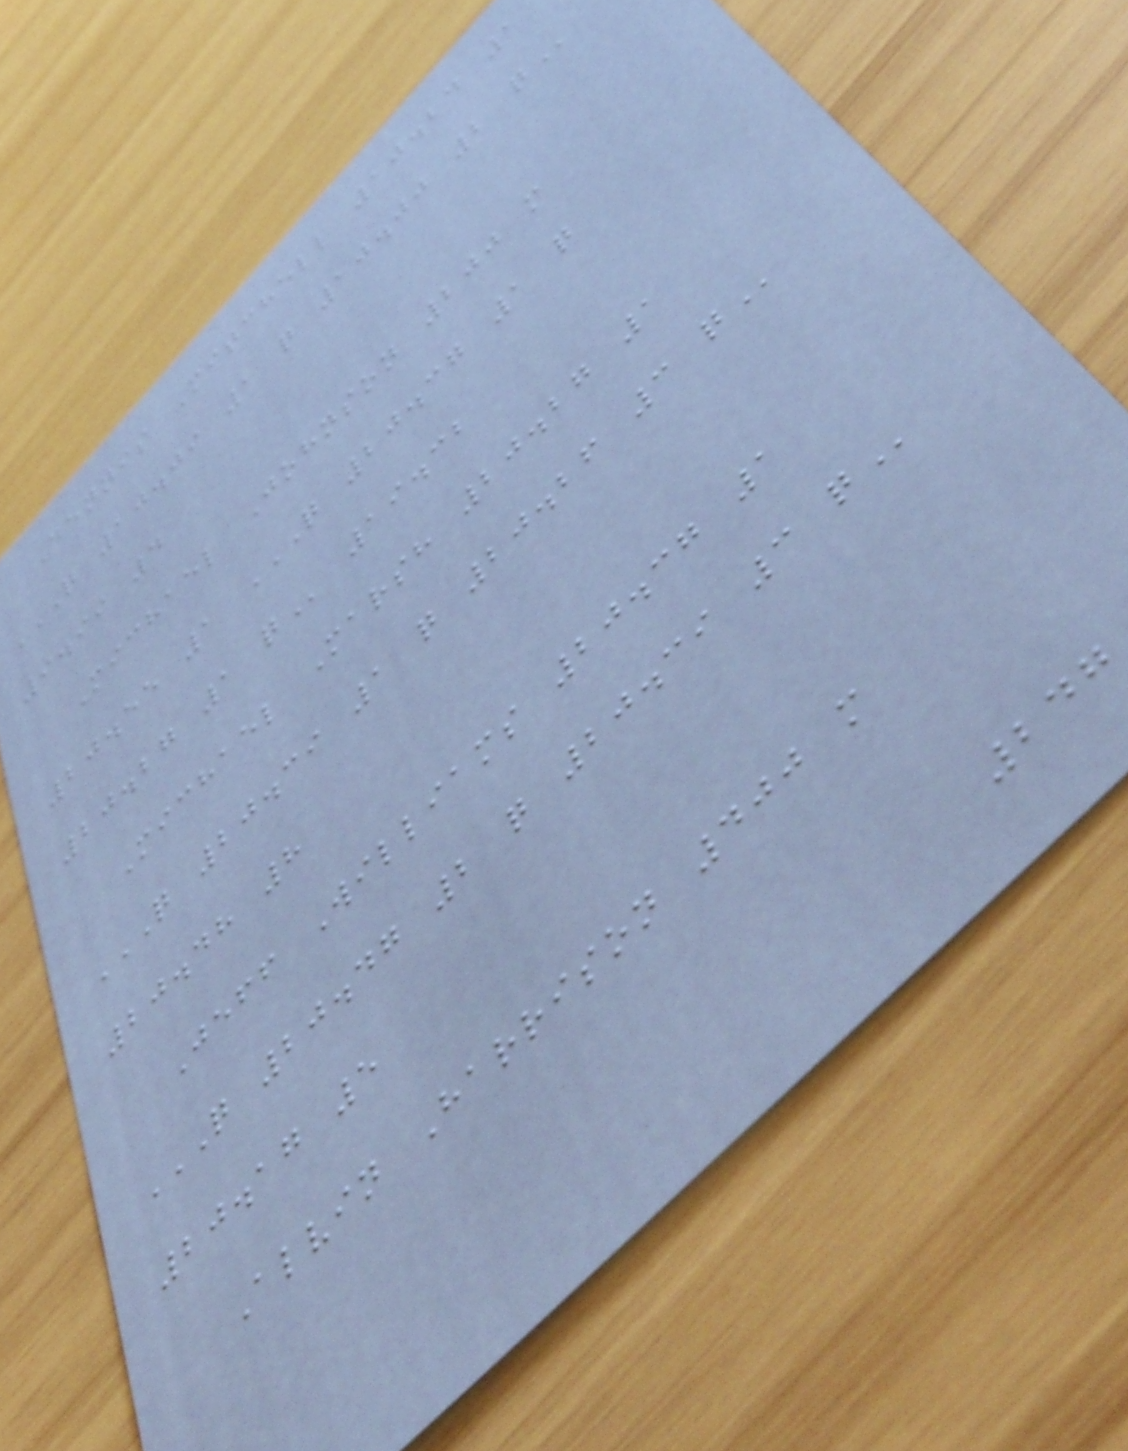Dennis Mitchell 10.24 1
Q 10.09 1 Q 10.00 2 Q
9.99 4
Michael Johnson 200 m
20.55 1 Q 20.37 1 Q
20.27 1 Q 19.32
Michael Marsh 20.27 1
Q 20.39 1 Q 20.26 3 Q
20.48 8
Jeff Williams 20.37 1
Q 20.47 2 Q 20.39 3 Q
20.17 5
Alvin Harrison 400 m
247
